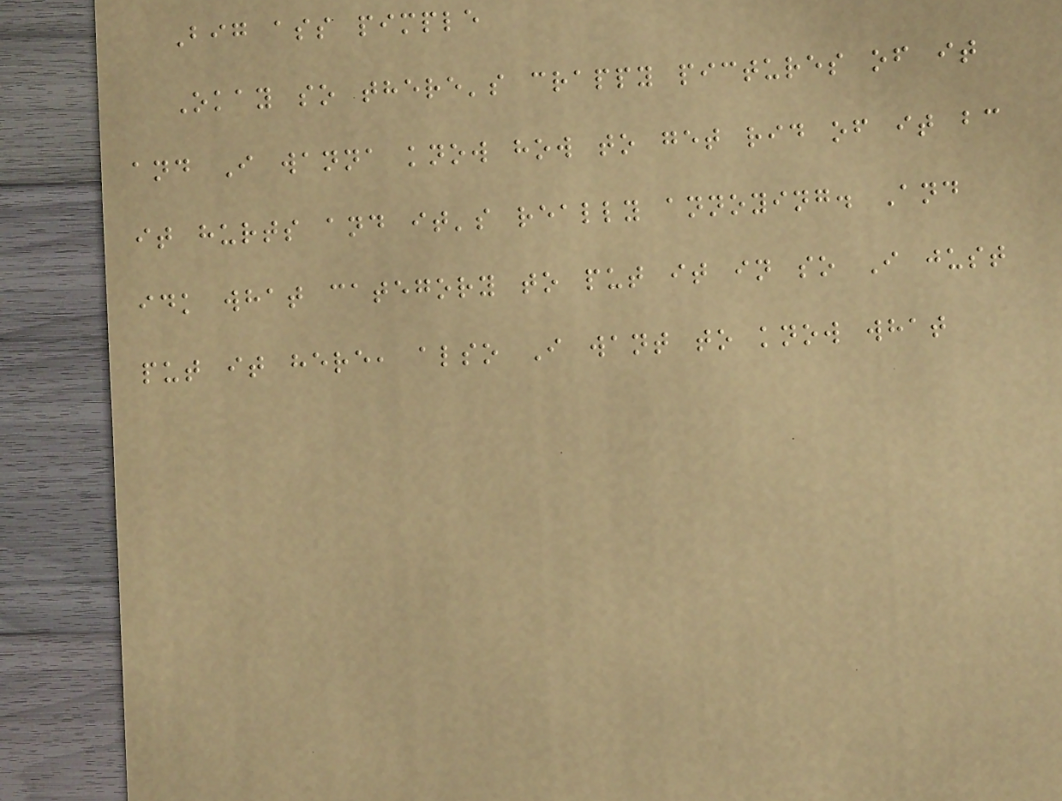Big ass pimple
Okay so there's crappy pictures of it
and I wanna know how to get rid of it bc
it hurts and it's really annoying. And
idk what category to put it in so I just
put it here, also I want to know what
